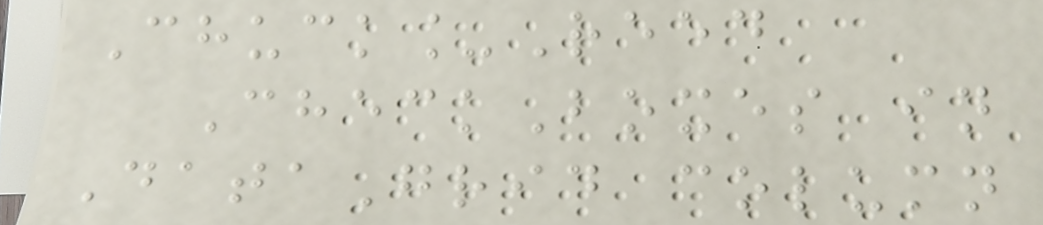Chuck_Reed
CheckBoxes in
DataGrid column
